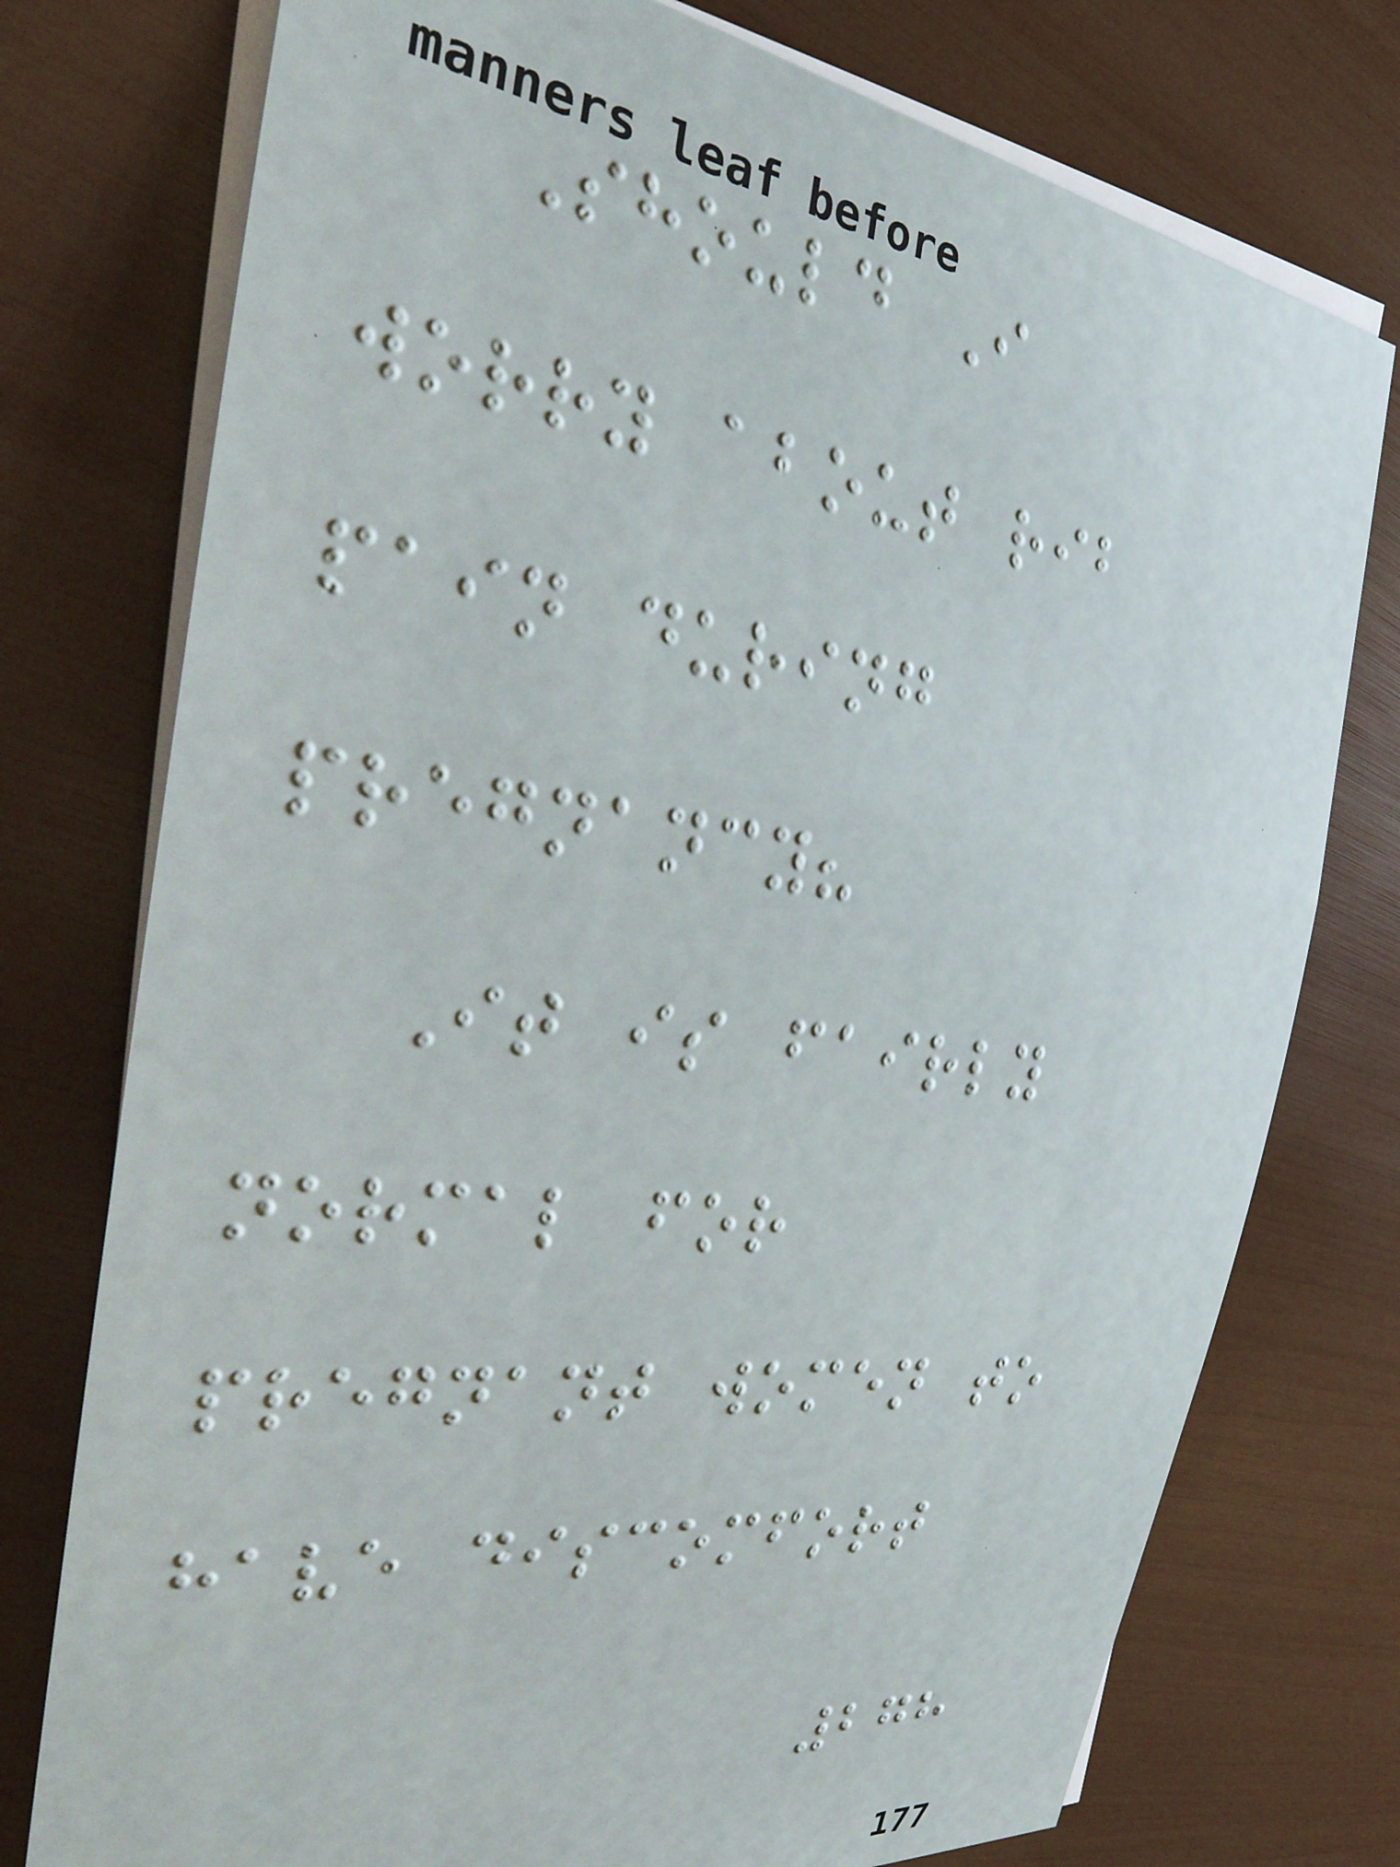Should I
worry about rib
pain during
pregnancy?
It is fairly
normal for
pregnant women to
have discomfort
278
